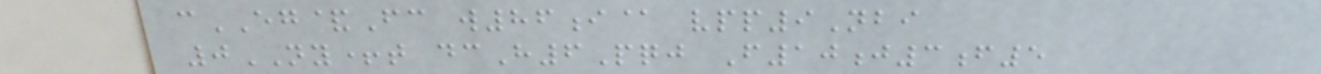cEG&Fc w86i@ vpp9Nbi
0NY+t dcH6Pqj F10j3f5
